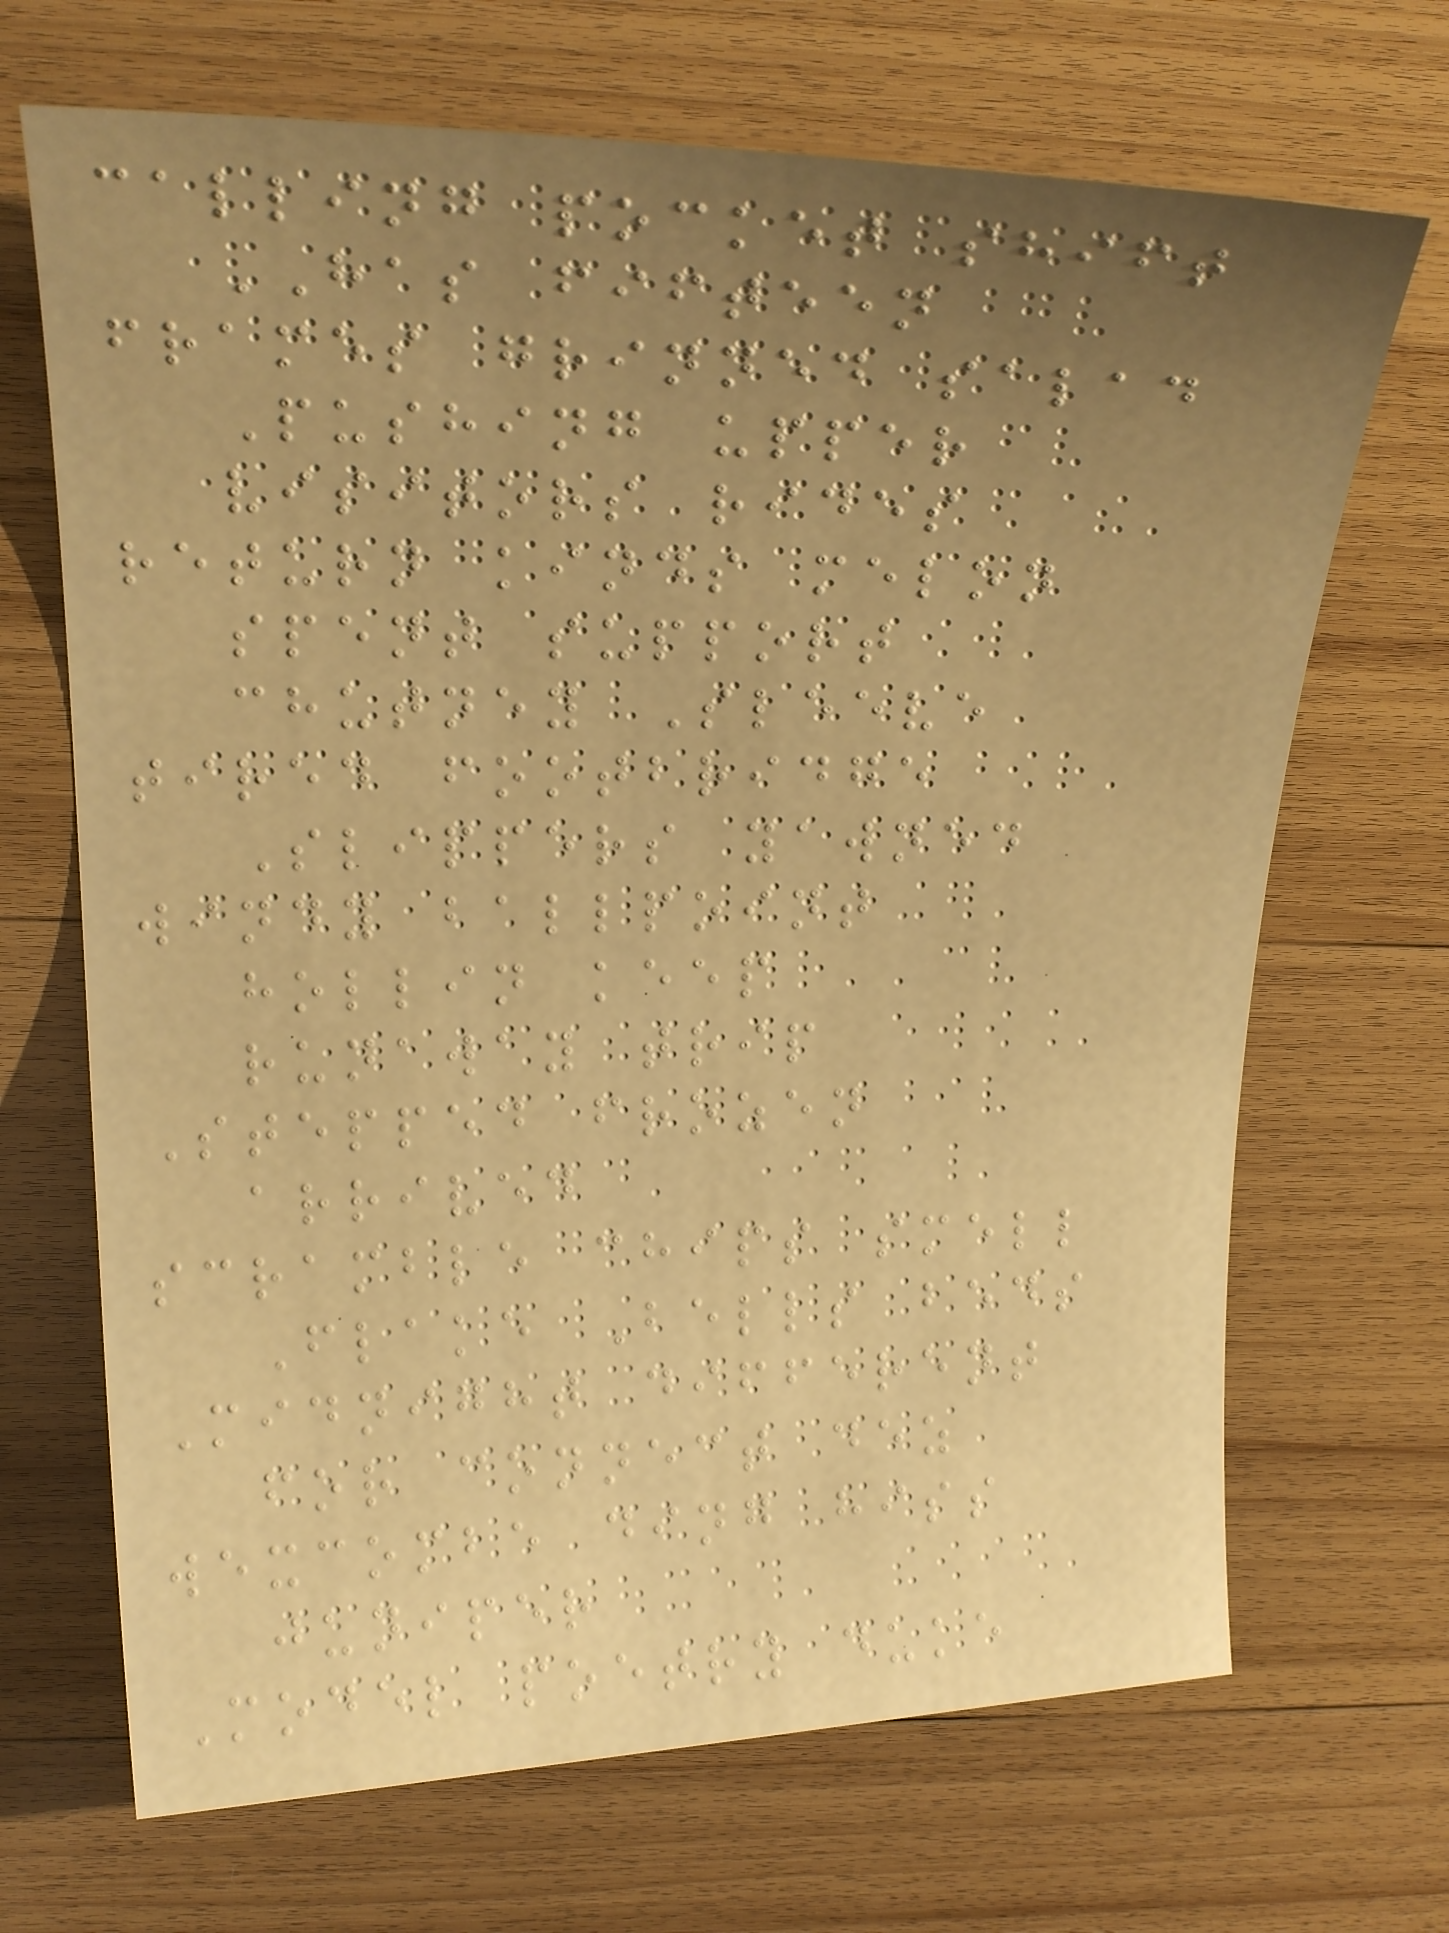calling pocket shift
HAS fifteen
frames grinned salad
Pushing upper
visitors rides
return kinds melon
spent support
chutney Sleeve
tired footbridge
Slippers yawned
windy ballpoint
hollin keep
runaway trip
Stepped frozen
arrived
scramble chips smell
Flake Bells beds
Midnight different
for connect dez
wexcombe ding hiss
juniper
Model poetry duke
